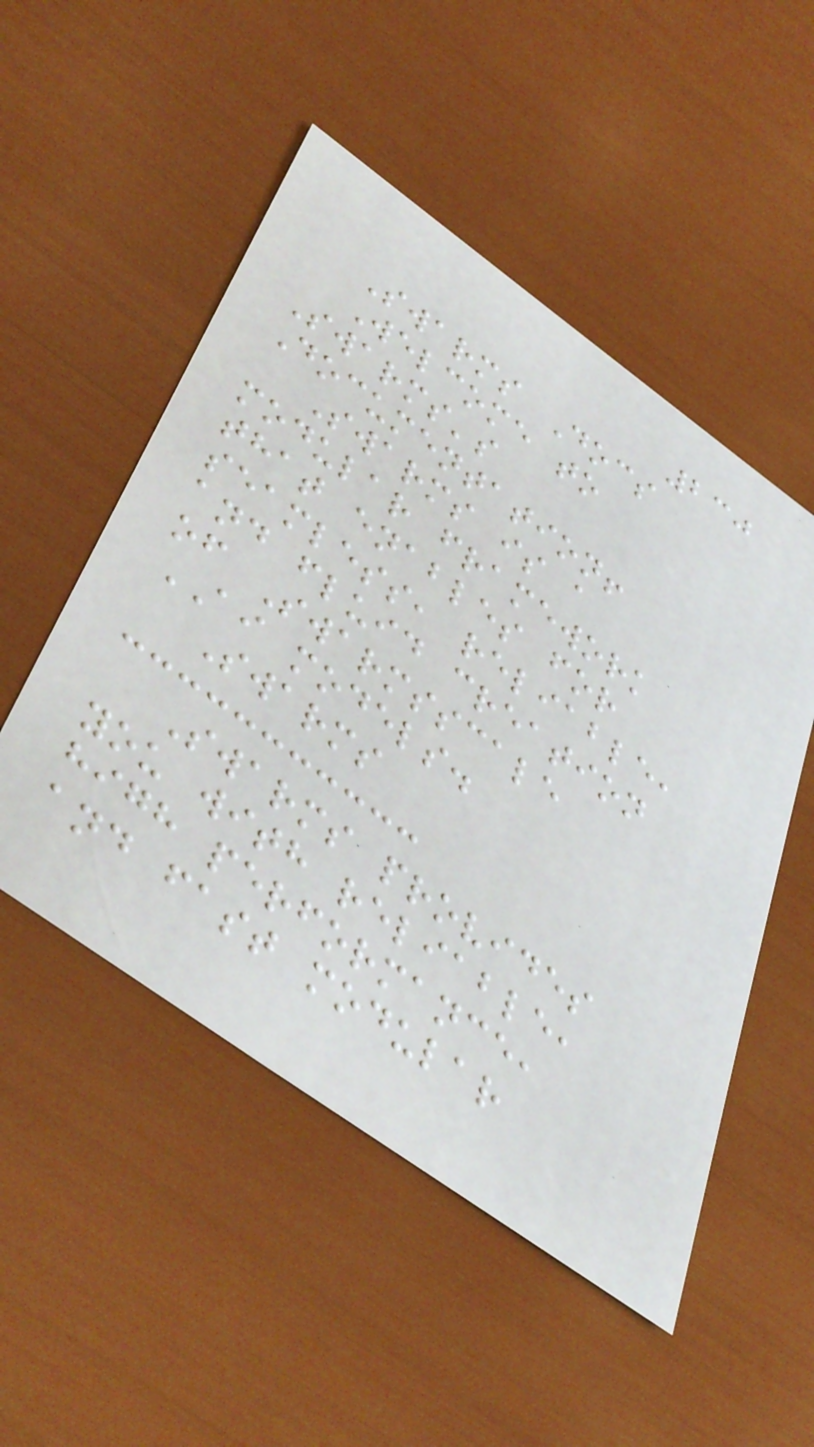230
Swarms Docs
Welcome to
Swarms's
Documentation!
Swarms is a
modular framework
that enables for
seamless, reliable,
and fluid creation
of Swarmsscale
AI models.
Swarms
Swarms provides
you with reliable,
high performance,
and fast modular
